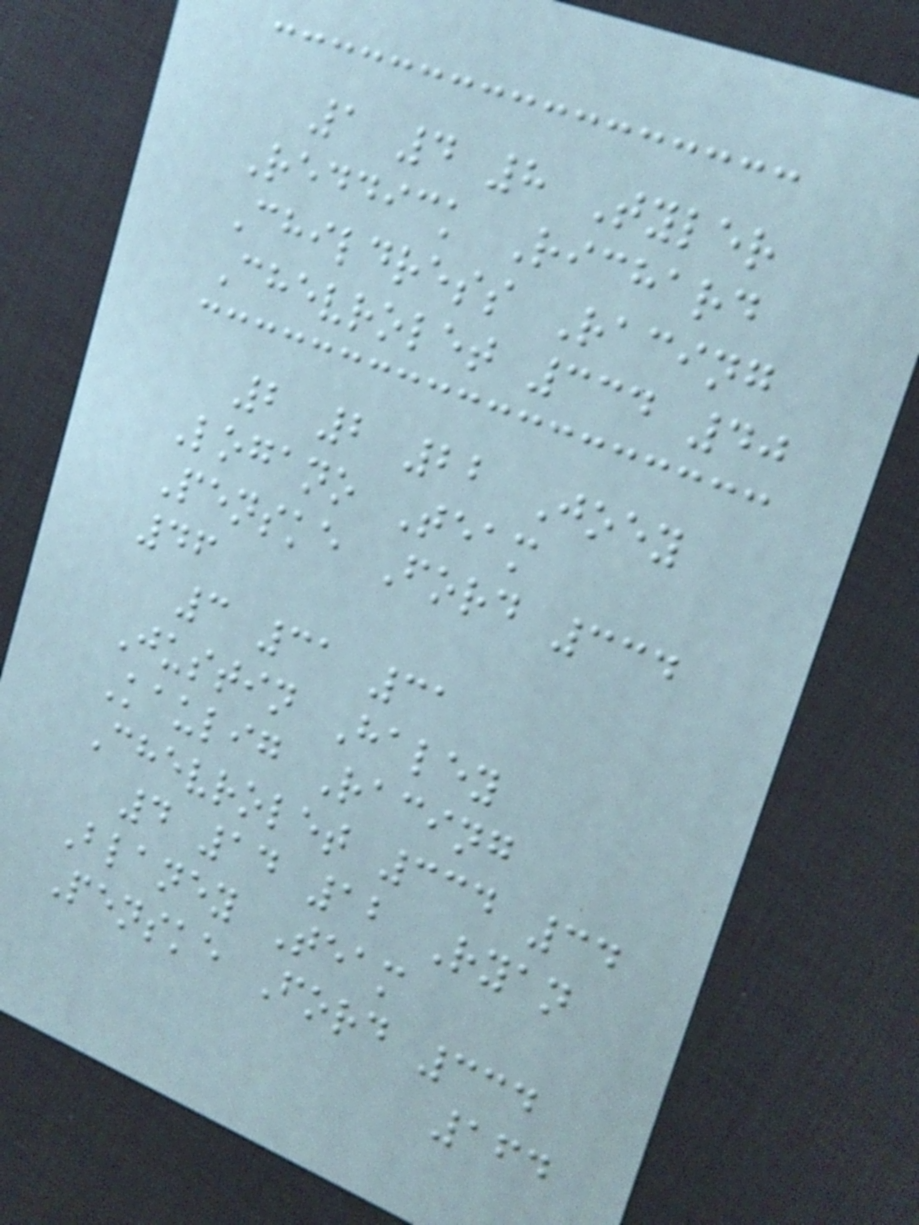1 4 8 Tyler
Reddick Richard
Childress Racing
Chevrolet 334 40
2 2 22 Joey
Logano Team
Penske Ford 334
46
3 31 31
Justin Haley
Kaulig Racing
Chevrolet 334 34
4 14 12 Ryan
Blaney Team
Penske Ford 334
164
